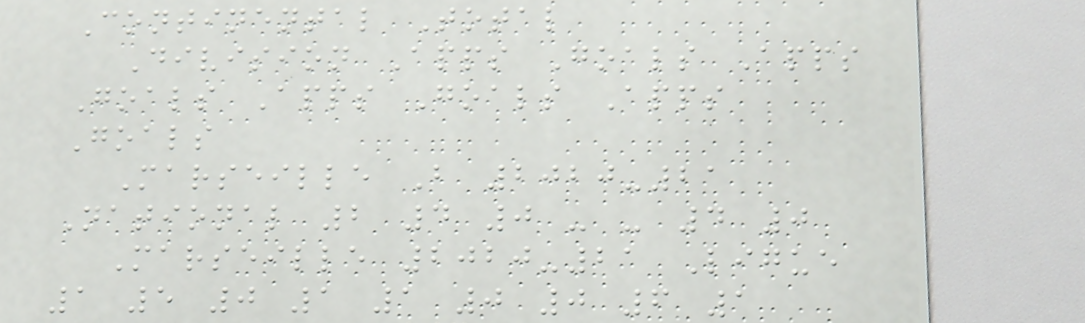Continental Total
Division Apps Goals Apps
Goals Apps Goals Apps
Goals
Marseille B 2020-21
National 2 4 0 - - 4 0
Marseille 2020-21 Ligue
1 5 0 1 1 0 0 6 1
